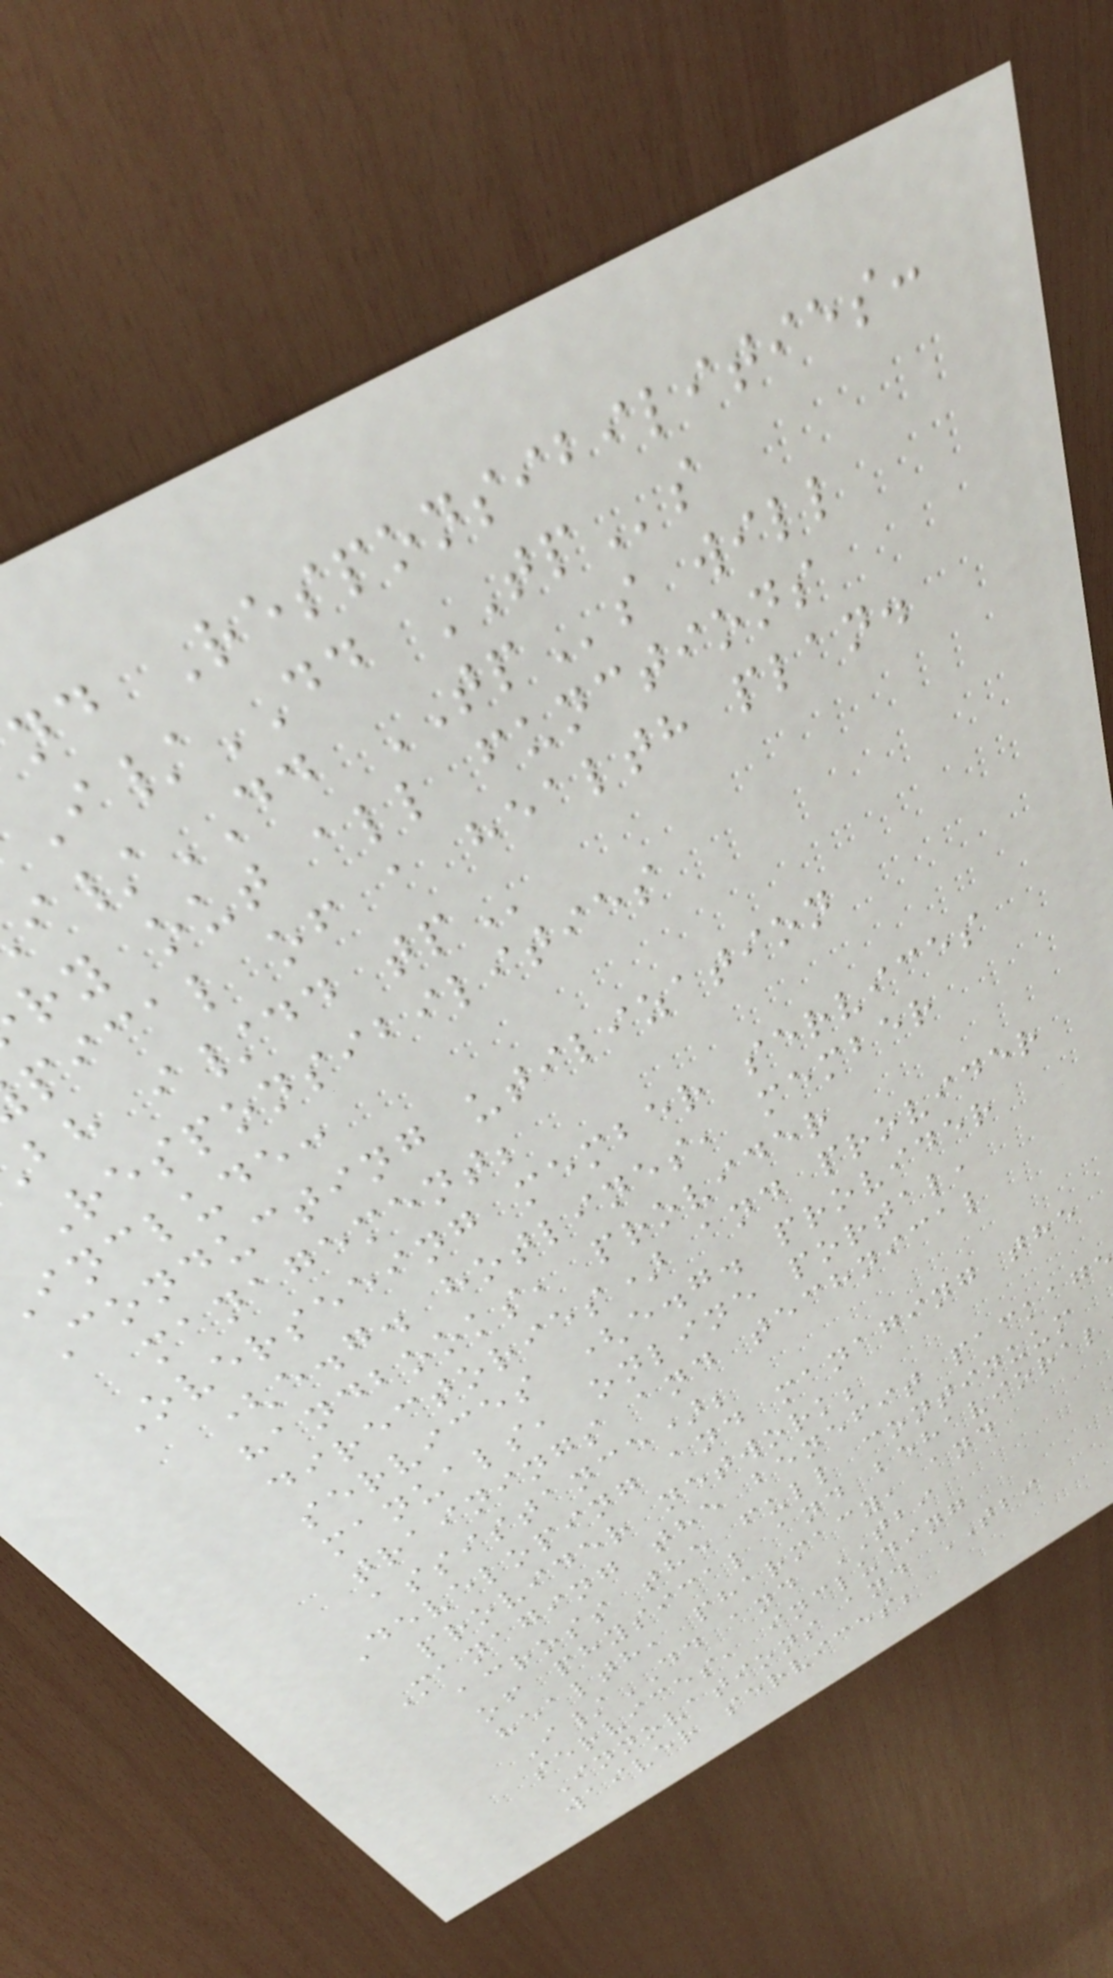nd Responsibilities:
I/DD TPs
/DD TPs will
ry out all functions
pical of a health plan.
bh i/dd
Responsibilities
include:
Conducting utilization
management;
Overseeing member services
(e.g. hotlines, member
handbooks, provider
directories) and provider
services (e.g. provider
manuals, online portal,
trainings and technical
assistance);
Developing and managing the
provider network;
Managing the benefit packag
across the full continuum
of physical and behavioral
health, pharmacy, and
I/DD and TBI
services, including
Innovations and TBI
waiver services;
